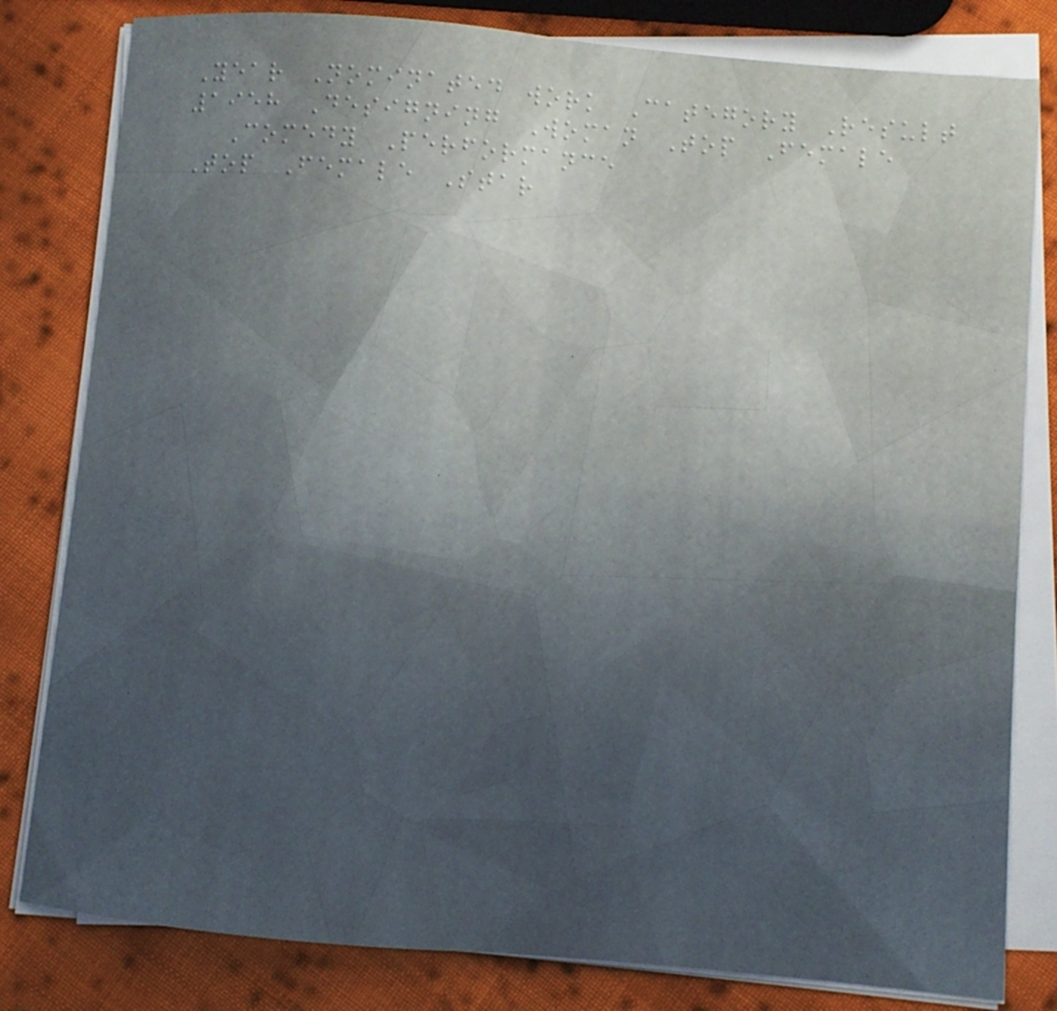Year Nominated work Category Result
1958 Designing Woman Top Female
Comedy Performance
Top Female Star
